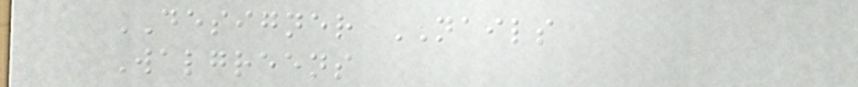DESIGNER NAILS
Walgreens
